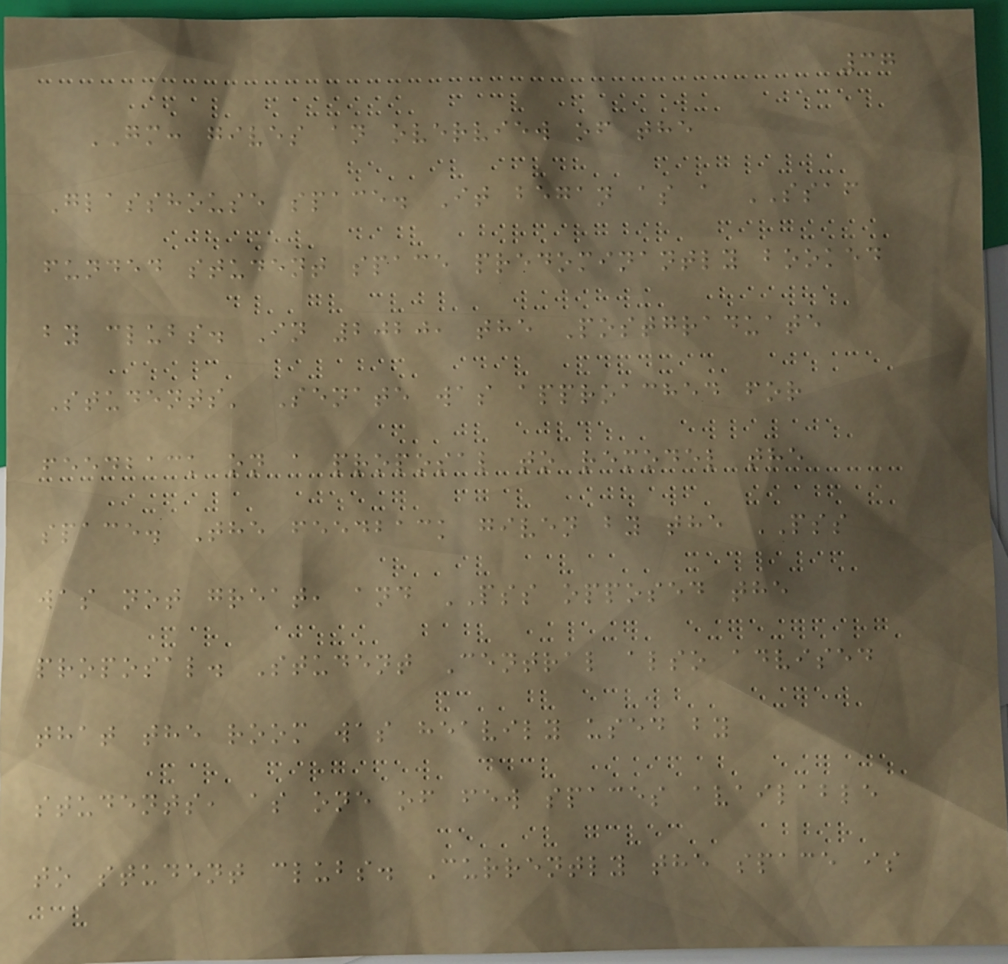37
GM: gives an overview of the
Glasshouse space. It began as a SSAF
funded student space predominantly booked
by clubs. In 2020, the Postgraduate
Students' Senate was approached for
feedback on a proposal to remodel the
space. The feedback given by the PSS
was not great, and PSS opposed the
proposal. Student Central also advised
that the room was heavily used by
students, as one of few spaces available
to student clubs. Currently the space is
